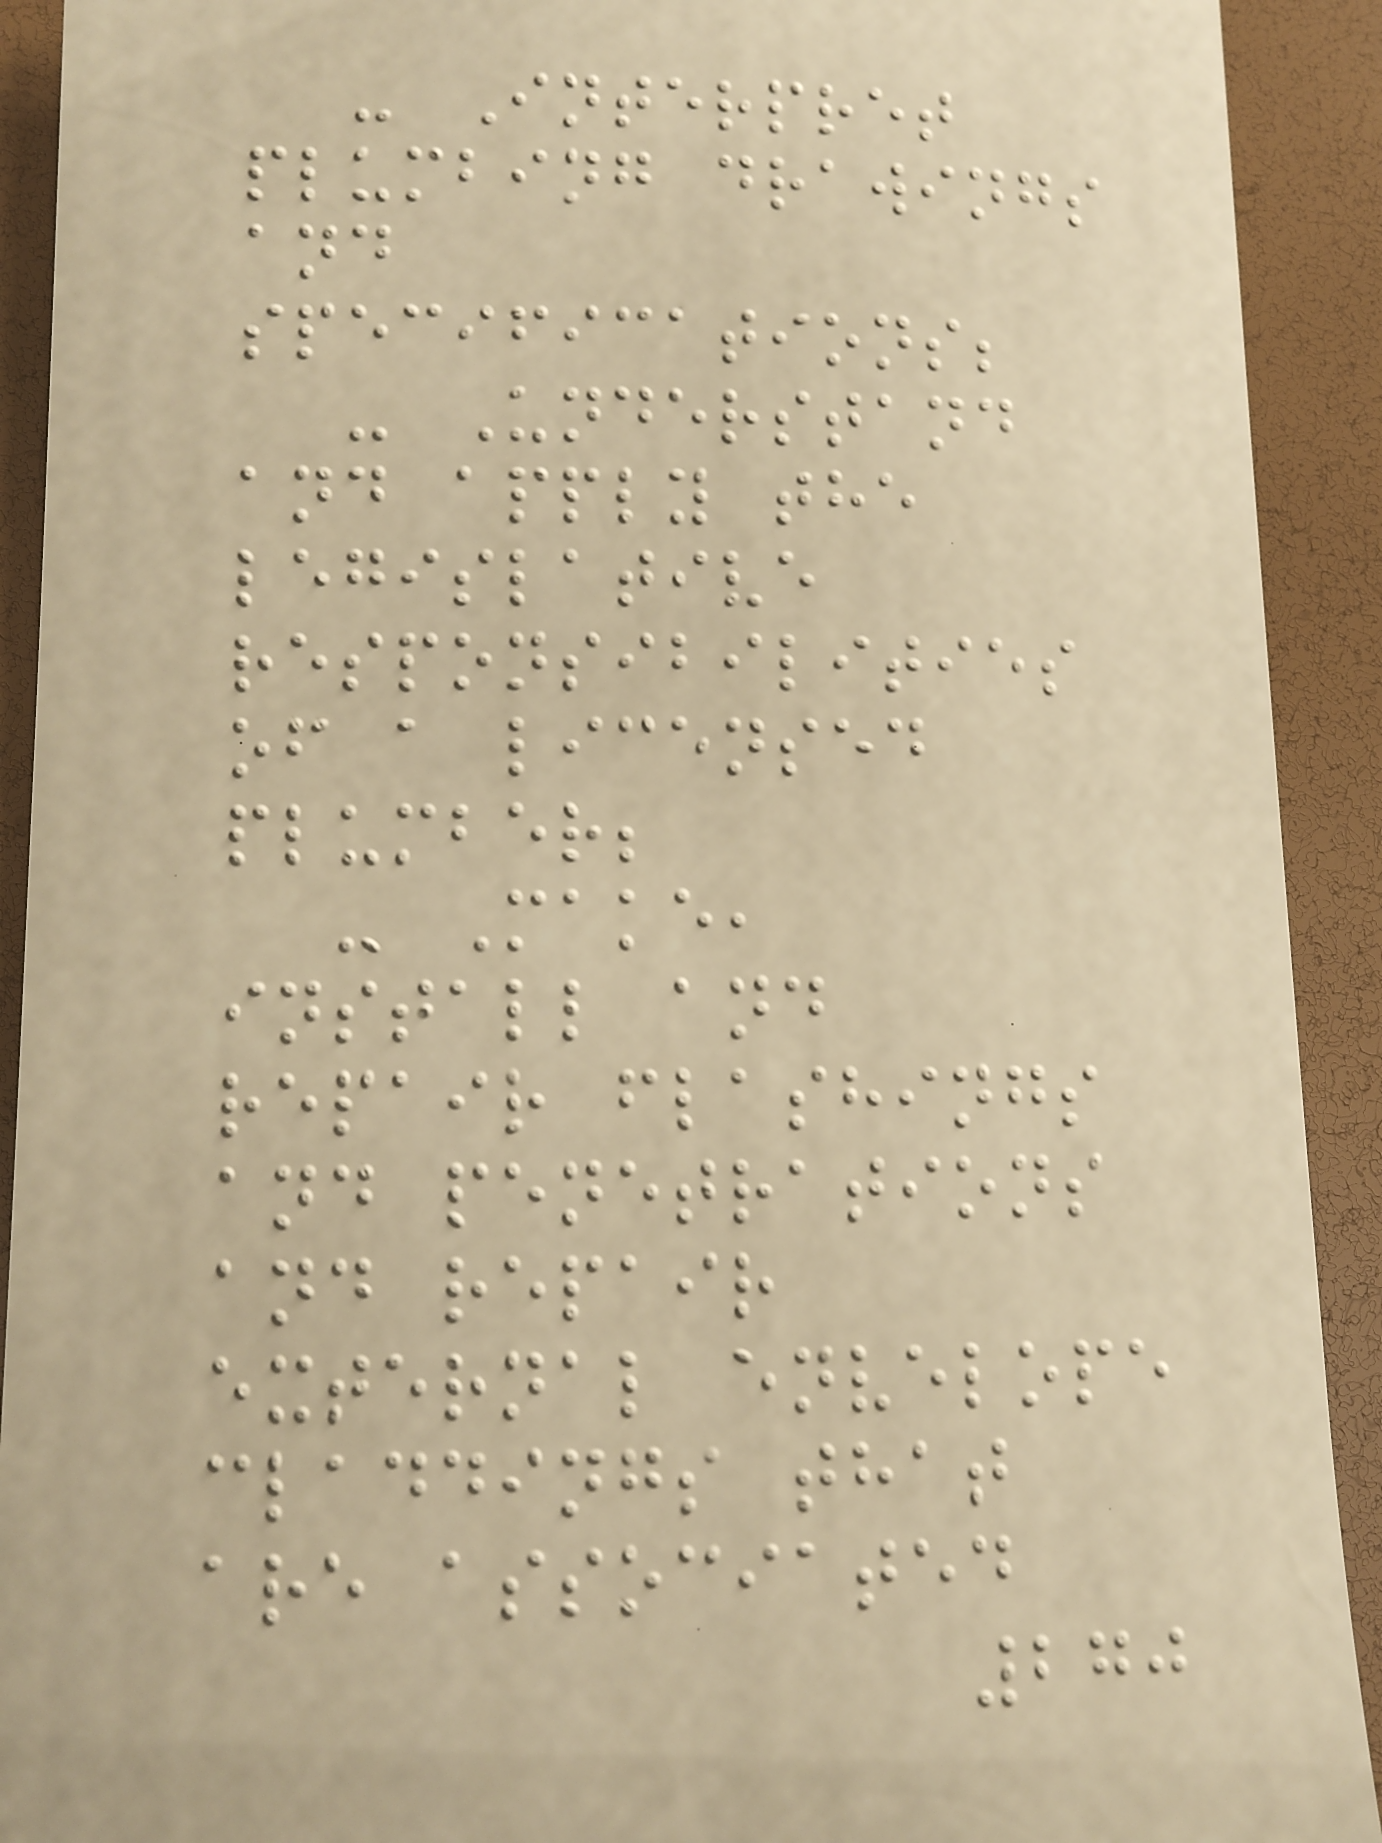- Interpret
plumbing drawings
and
specifications;
- Understand
and apply the
legislative
responsibilities
of a licensed
plumber;
- Make,
install and
repair flashings
and penetrations
and repair
external envelope
claddings that
are associated
270
